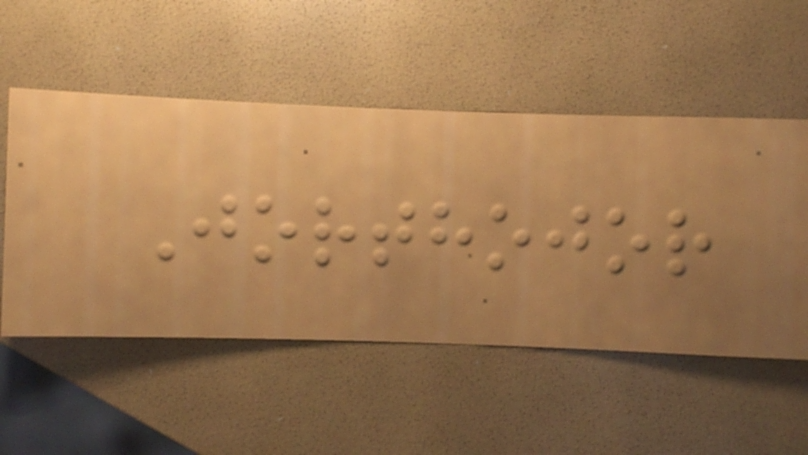Jorthojor
